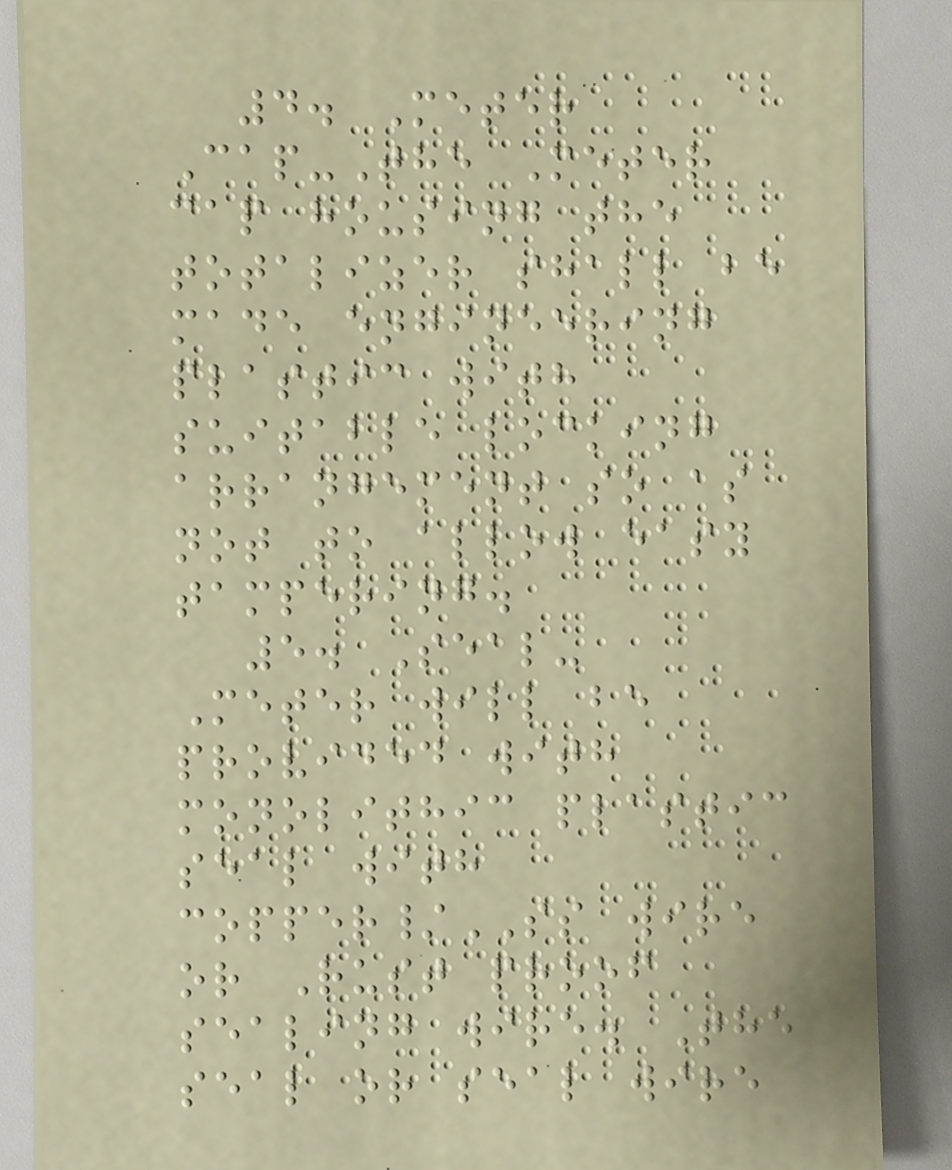4. Meter
Cap-The Meter
cap housing the
totalizer shall be
made engineering
plastic with
suitable locking
arrangement so as
not to allow easy
tampering.
5. Seal-
Meter will be
provided with
monolithic plastic
seal with
copper/SS wire
or Rust proof
sealing wire. The
seal or seal wire
